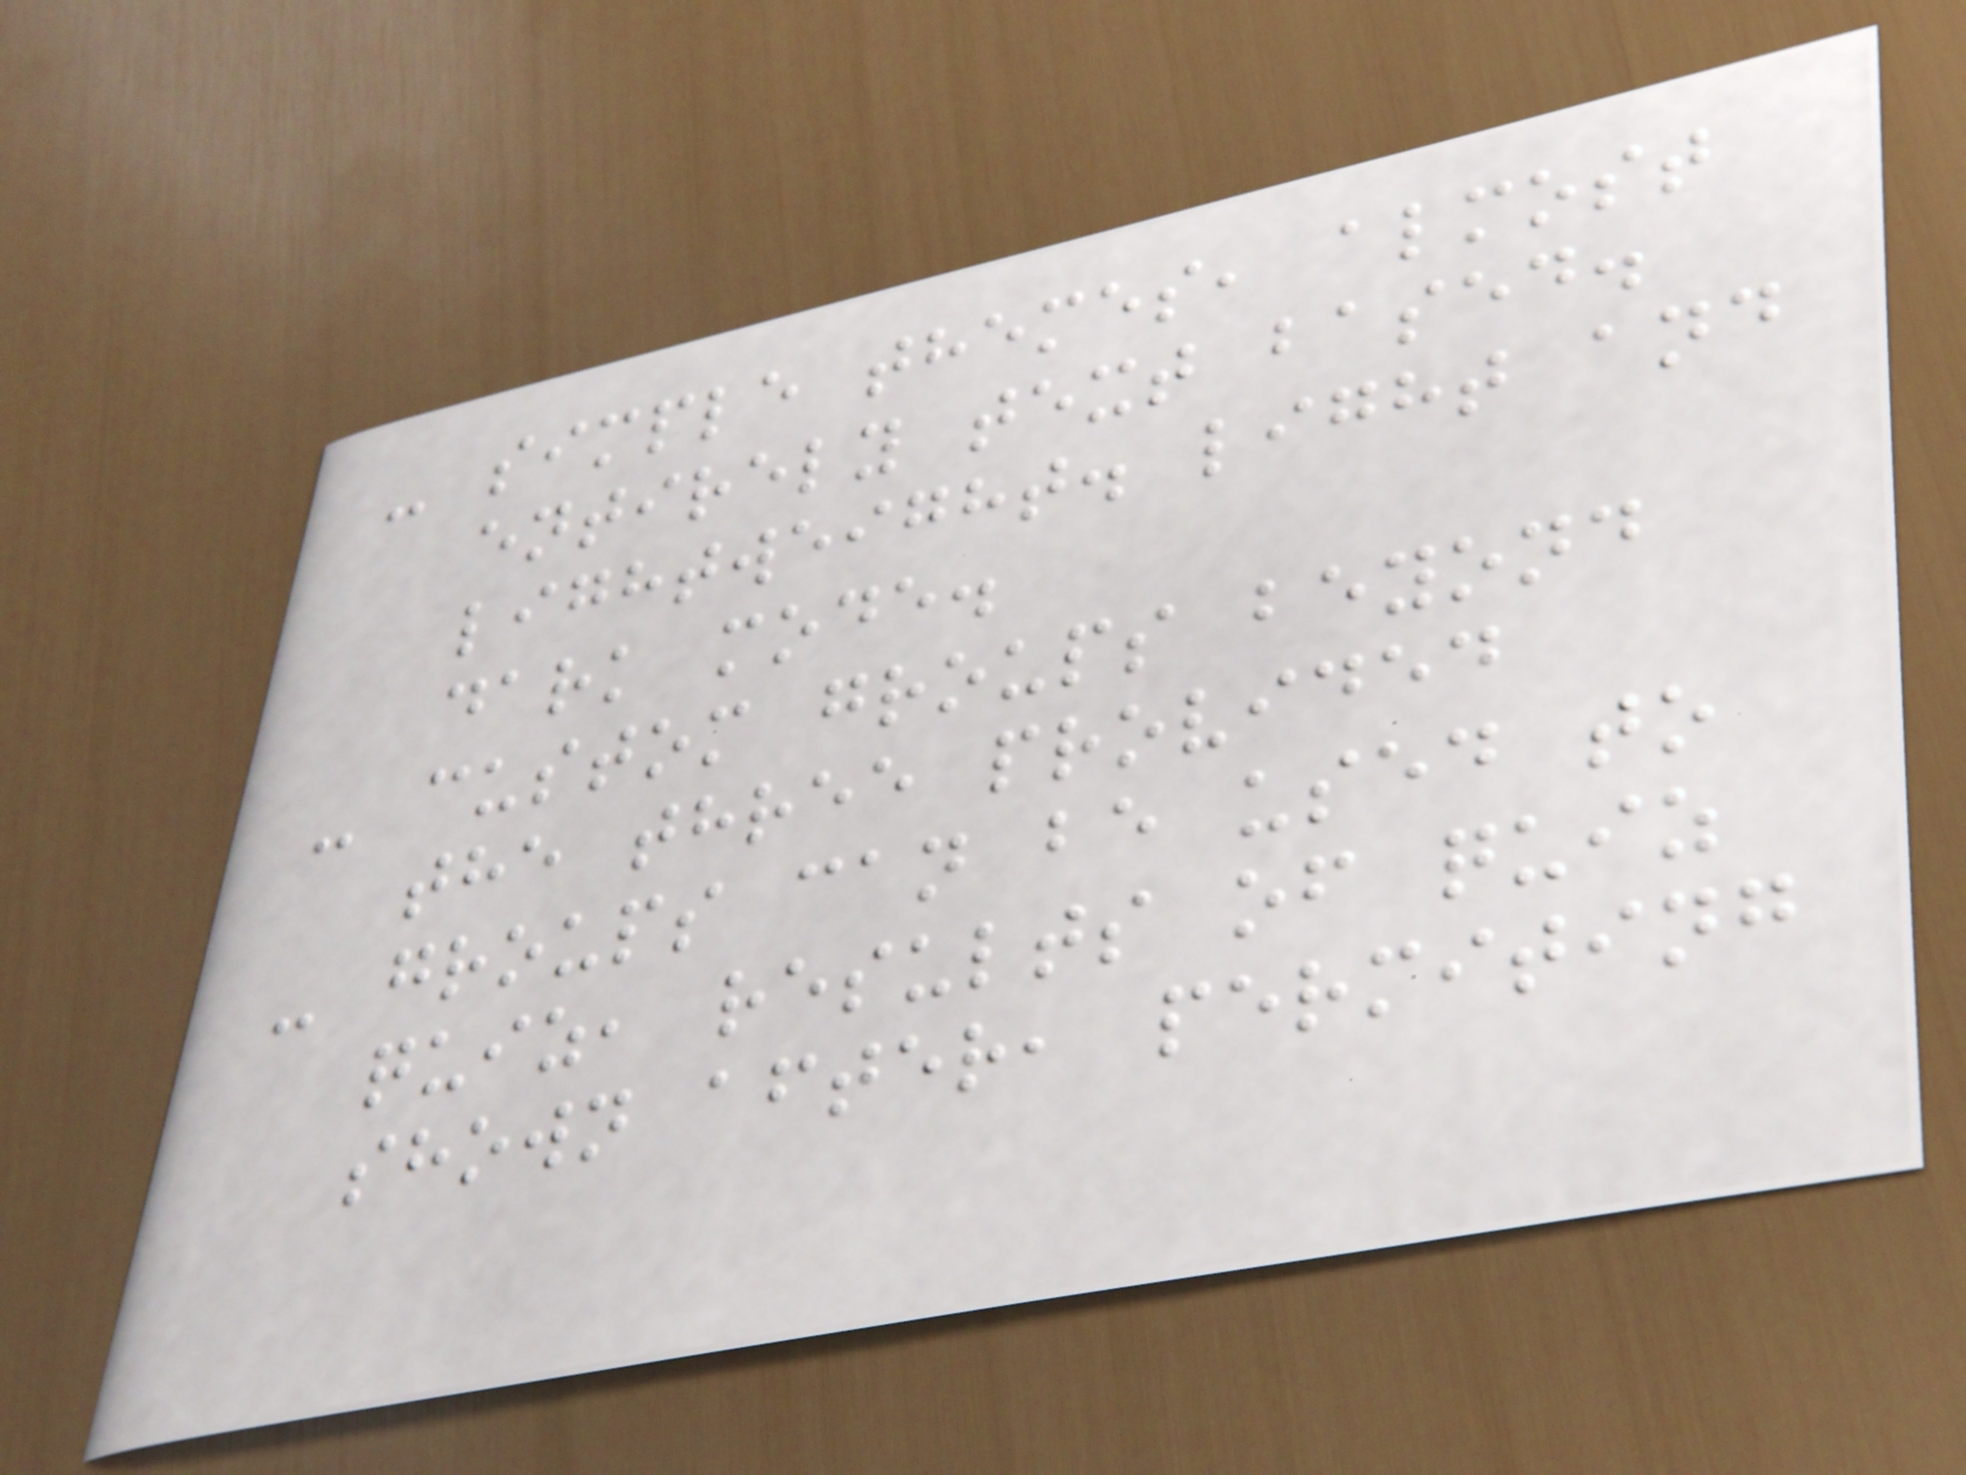- simple themes, almost
entirely text based.
lightweight. light and
dark mode.
- custom groups beyond
the three provided
- groups can be used to
quiz, results of quiz
shown after, permiting
